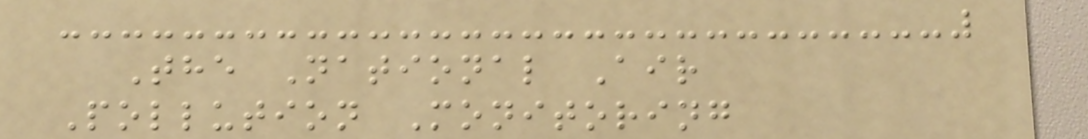The National Air
Pollution Monitoring
